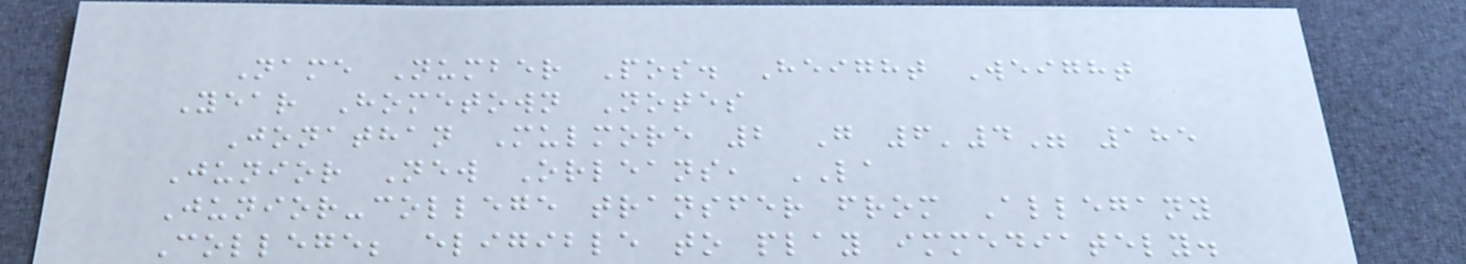Name Number Pos. Height Weight
Year Hometown Notes
Jonathan Mulmore 2 G 6'4" 185
Junior New Orleans, LA
Junior-college transfer from Allegany
College; eligible to play immediately.
